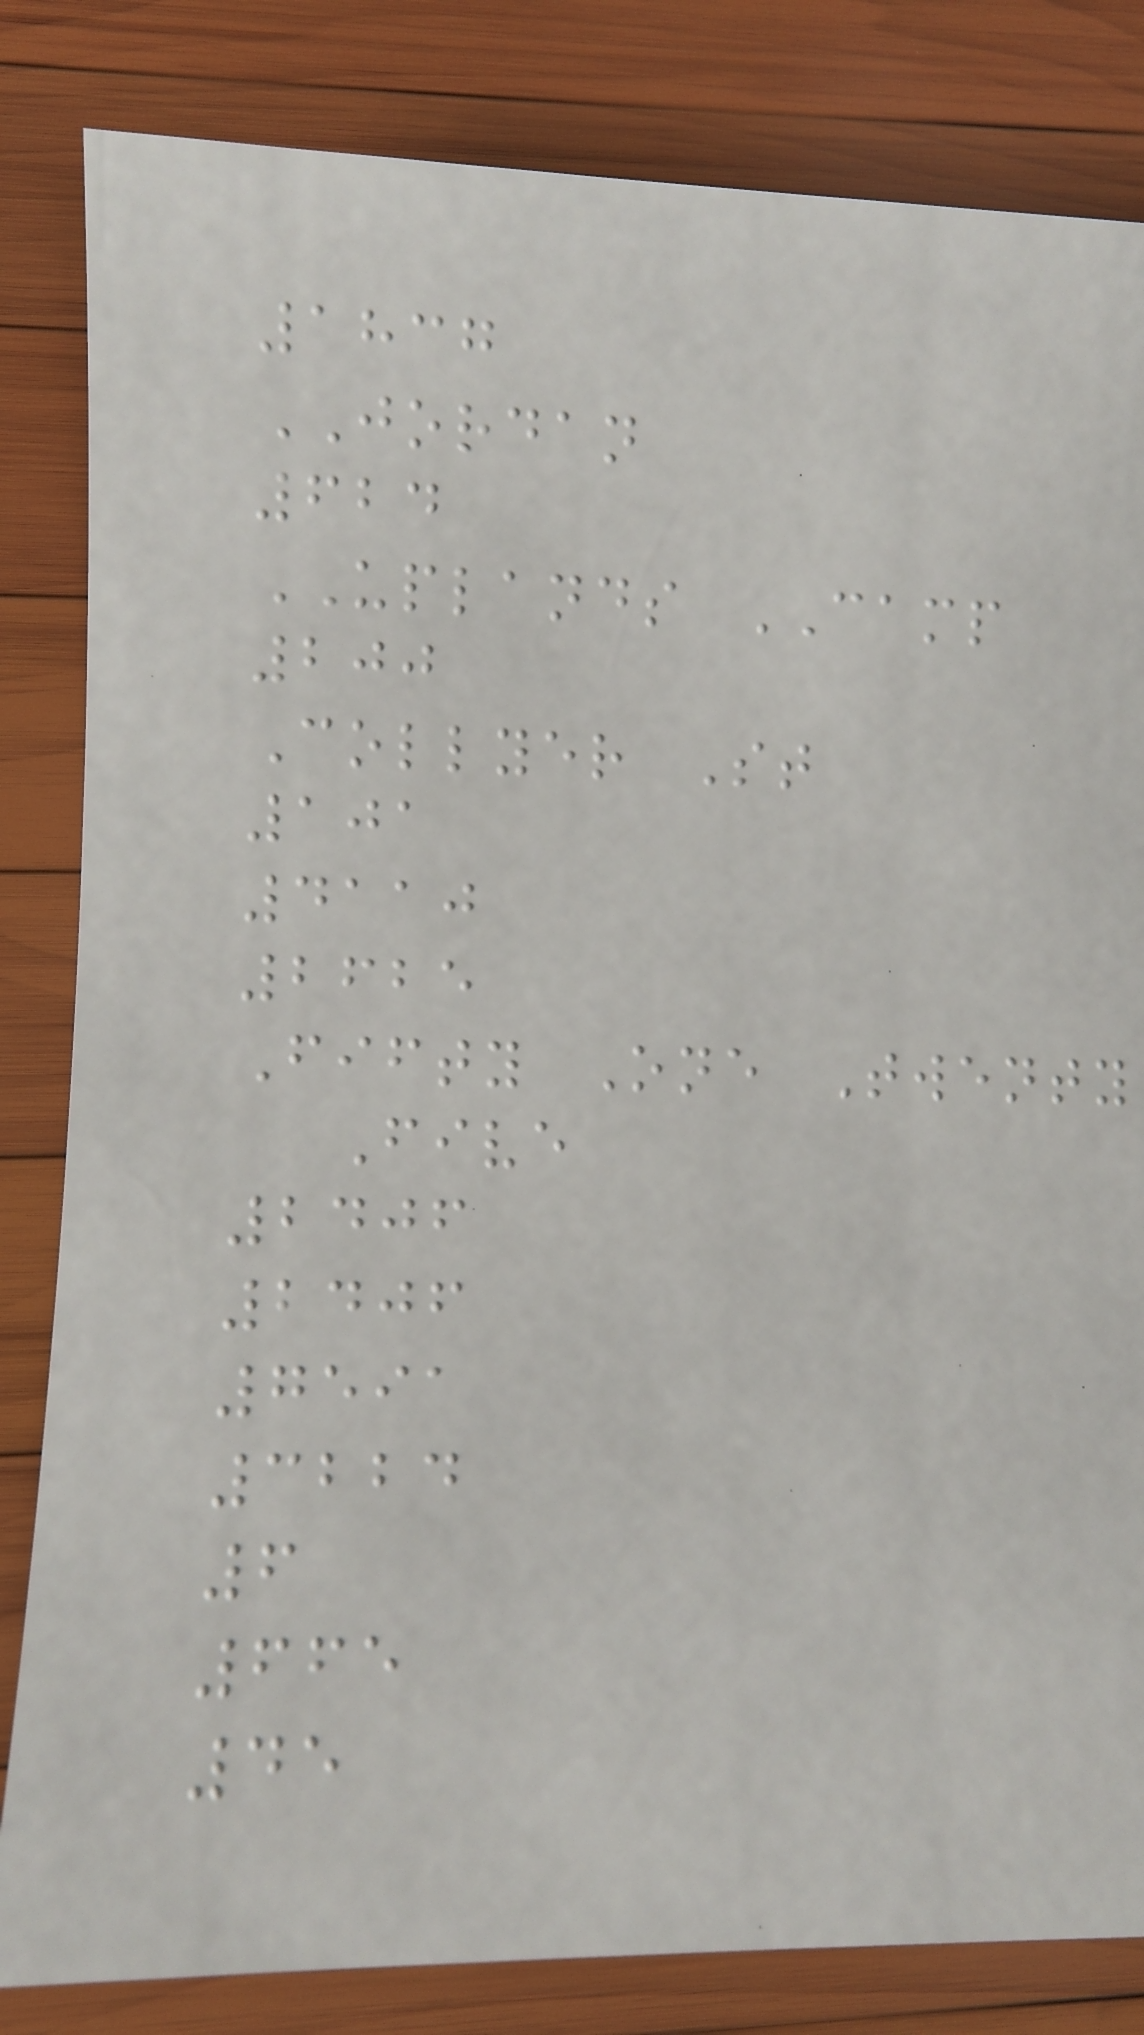1837
JORDAN
624
UPLANDS CAMP
200
Collyer St
101
4110
2625
Fifty One Twenty
Five
2406
2406
7591
3224
6
665
45
